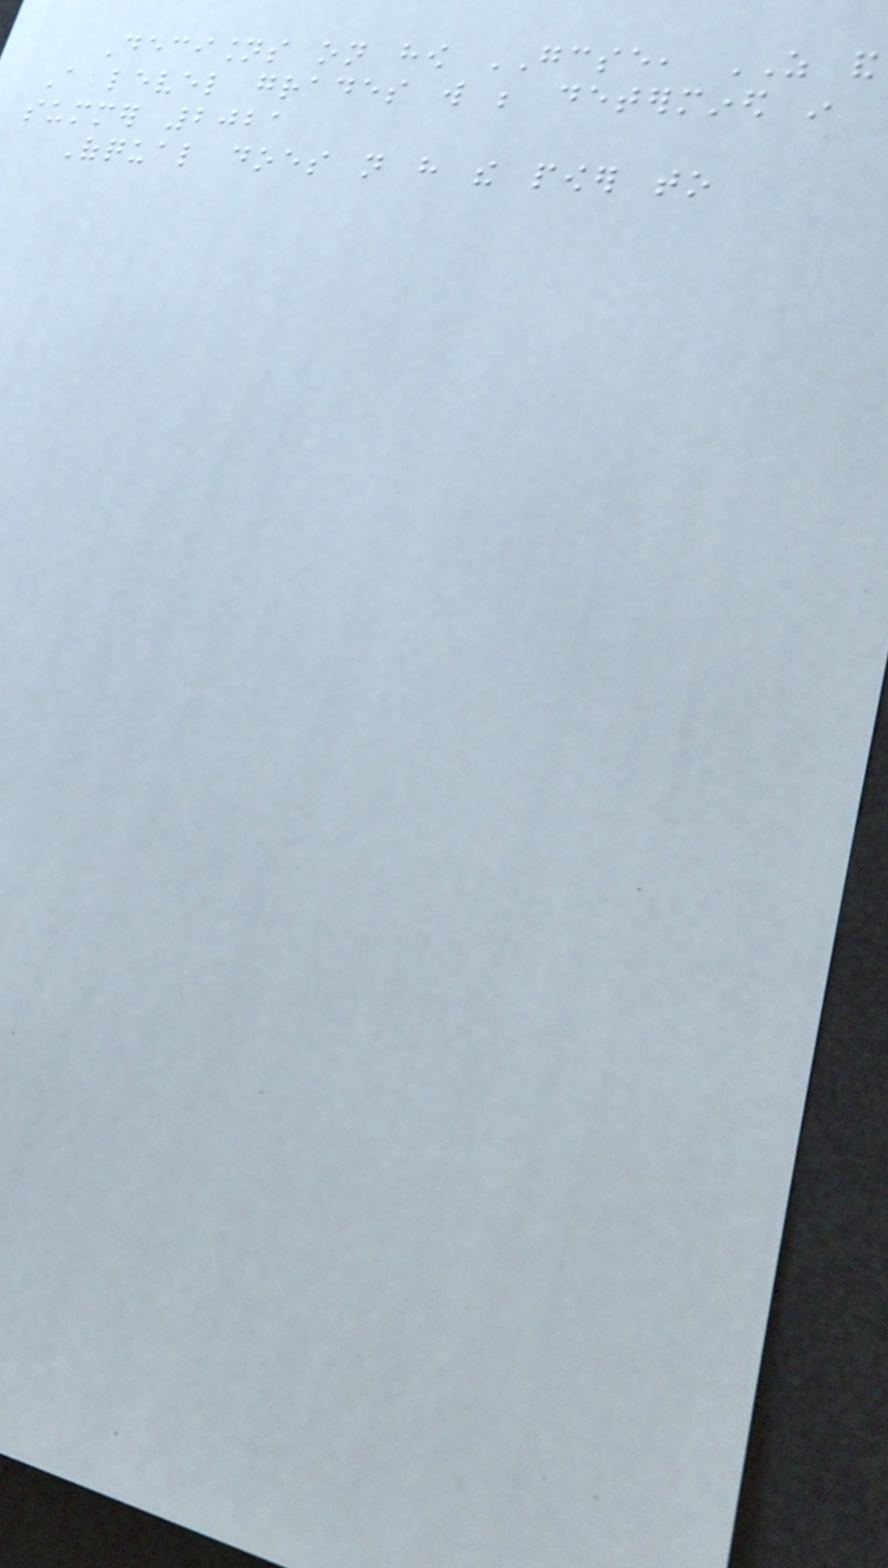Decisions on how GCSE, AS and
A level grades will be determined in
summer 2021
Ofqual does not have the power to
